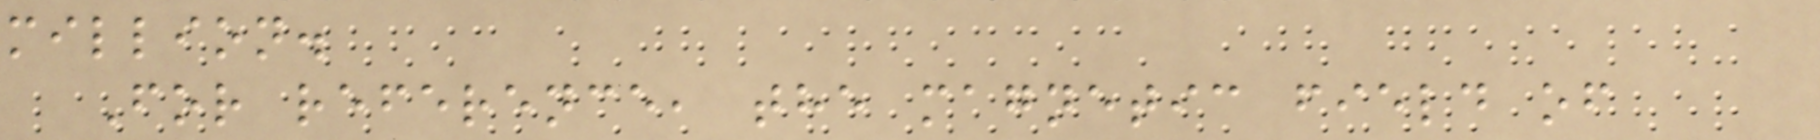million.
For reference, the magnetic field of
